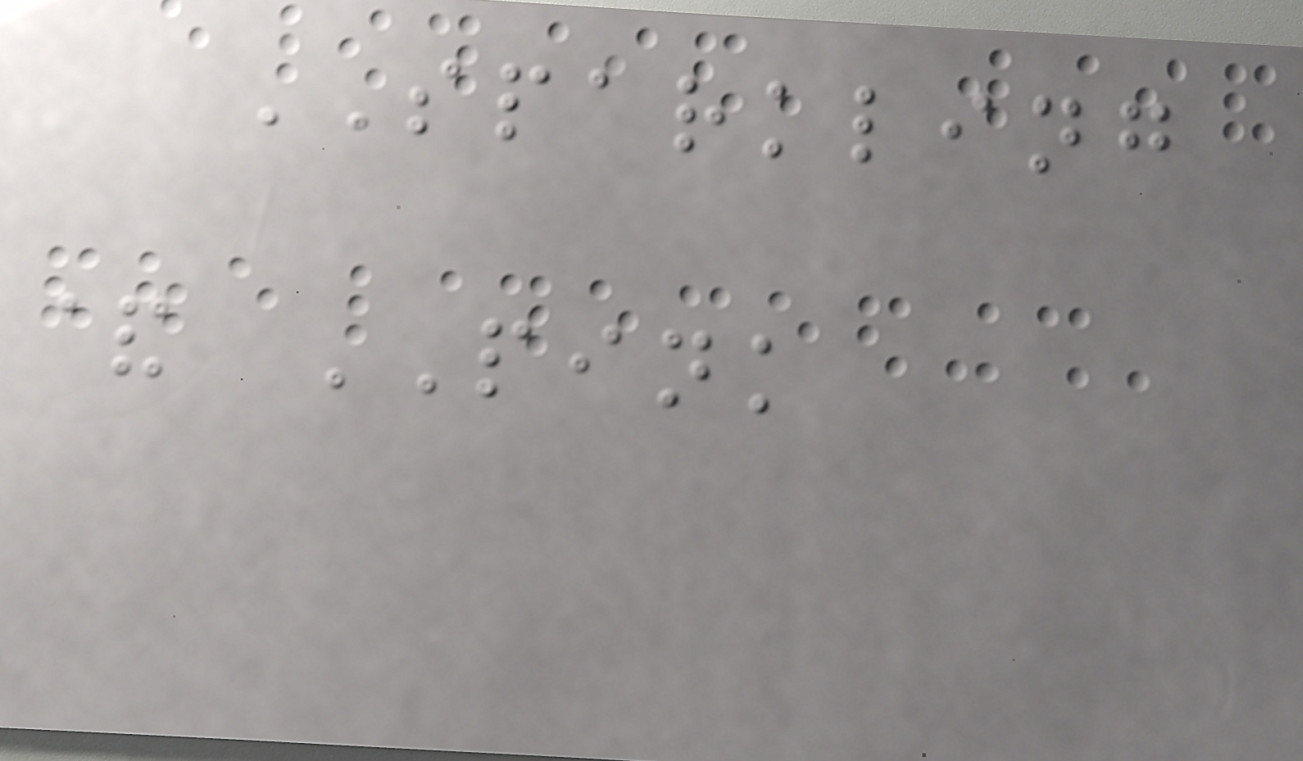SPARKLING
& PINK
